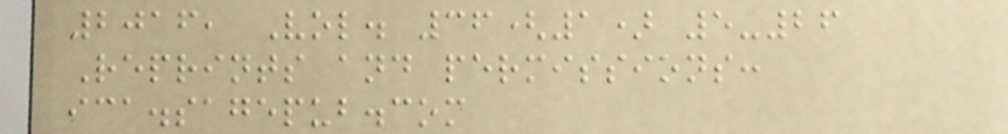2016, Vol. 36(1) 5-26
Reprints and permissions:
ica.sagepub.com
